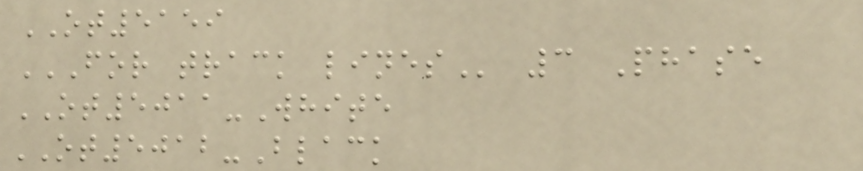OT5159
FOR TRACK LINES 3 Phase
OT5011-White
OT5012-Black
